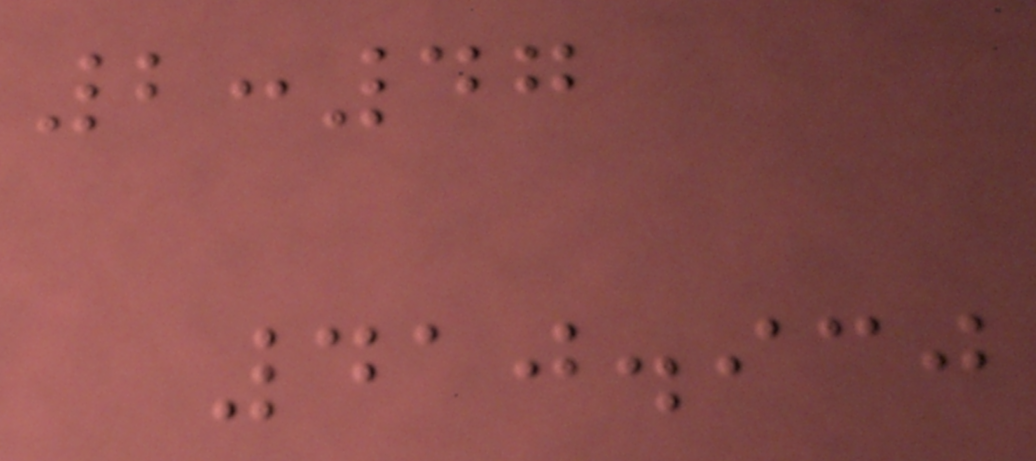2:47
410.930
